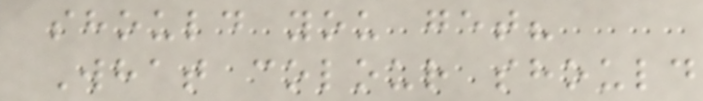should you get?
What colour should
